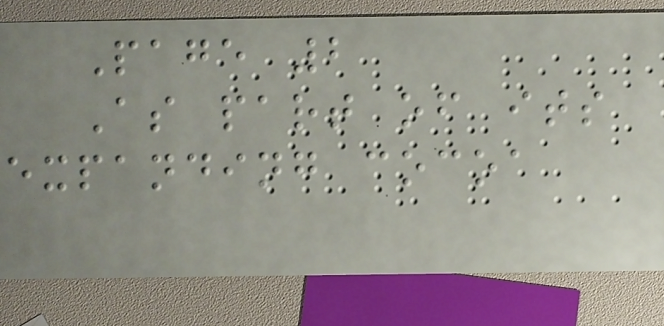Page 2
As part of its
expanding cocoa
